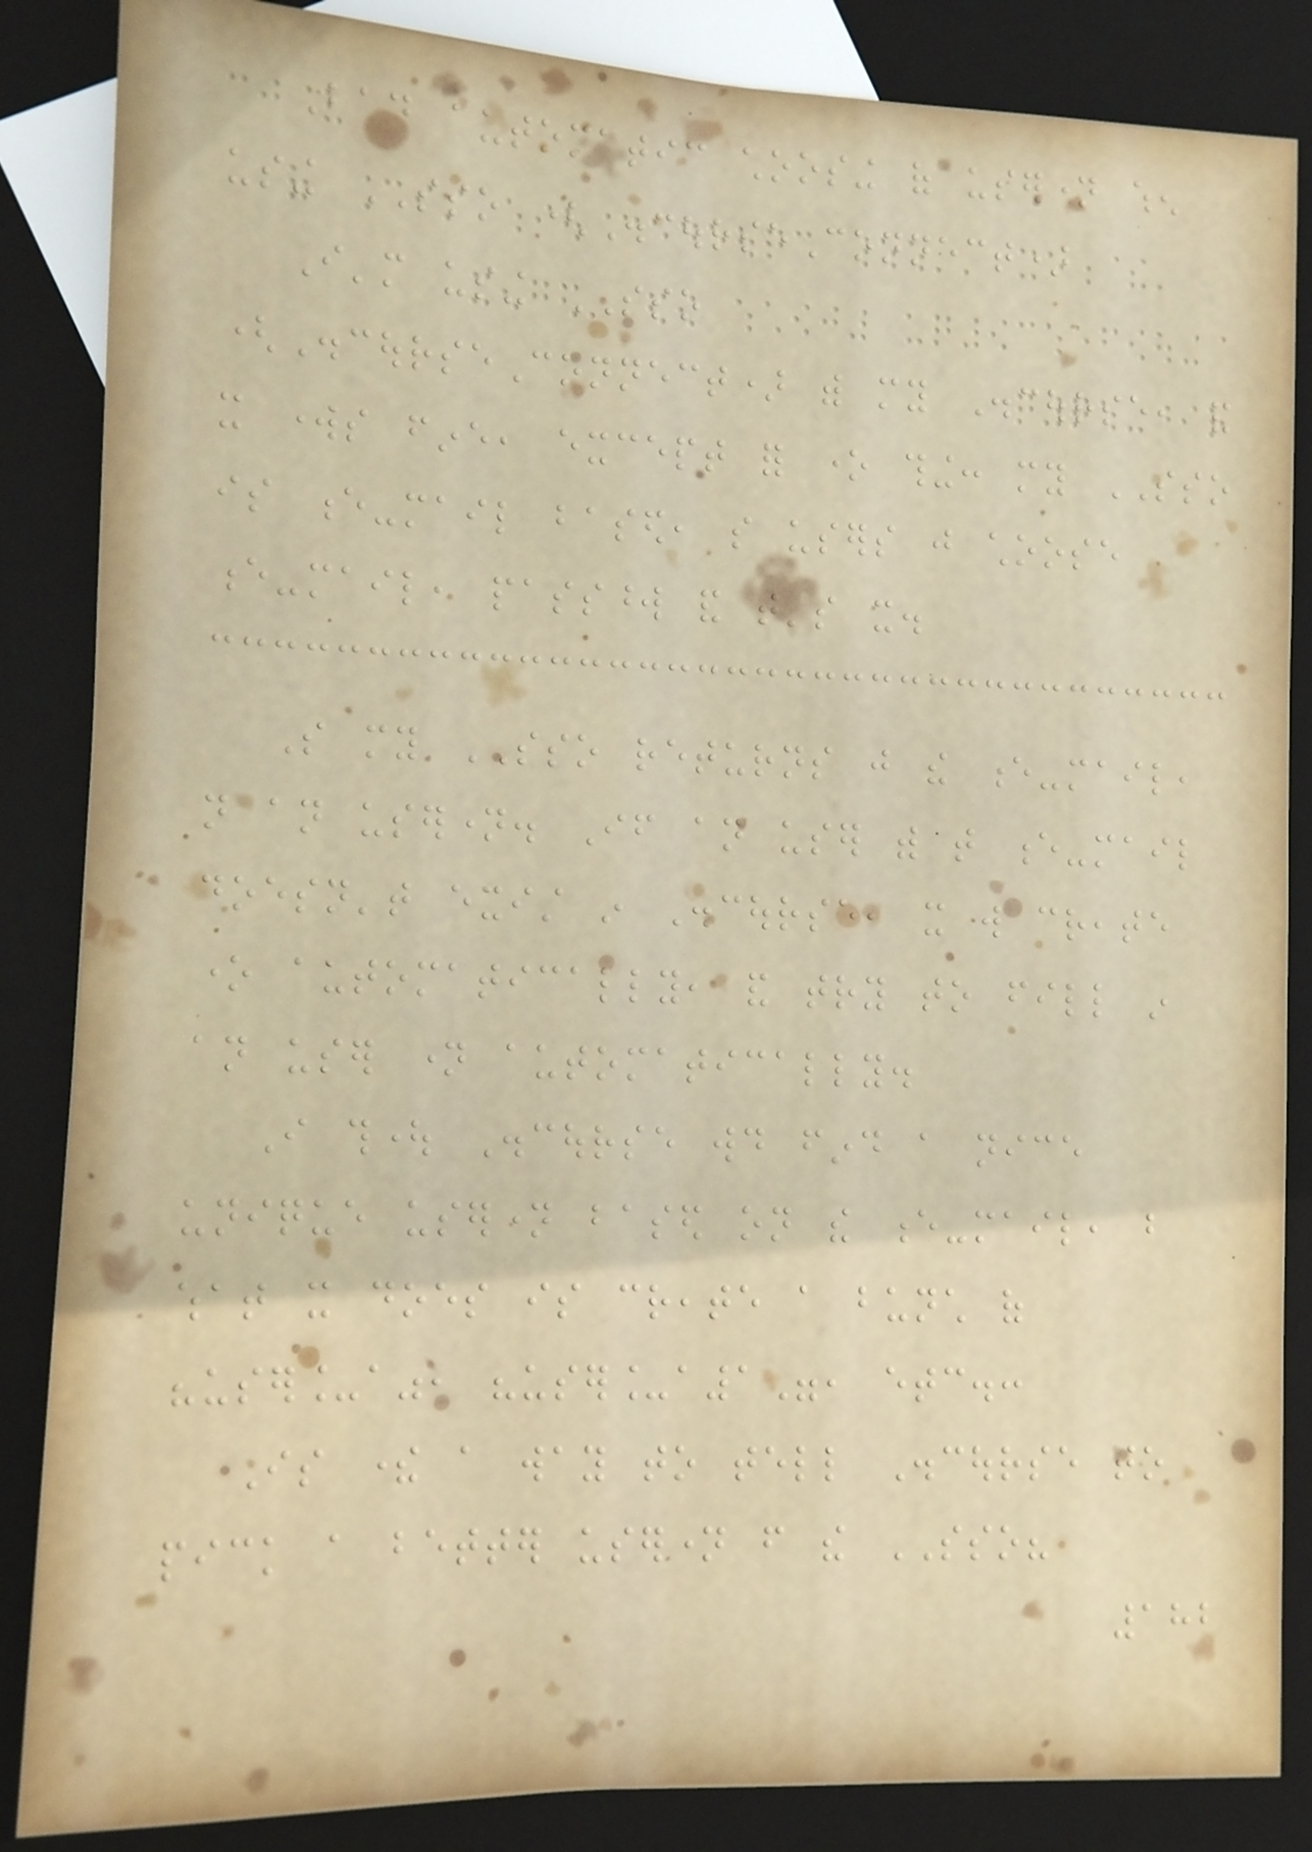Bad automatic choosing of username when
using SSO (DiscourseConnect)
I'm using SSO
(DiscourseConnect) with my Discourse, and
it works fine, except for one thing: my SSO
is e-mail based, so users just choose
e-mail, password and that's it.
So my SSO returns just the e-mail,
not an username. If an user with that e-mail
doesn't exist in Discourse, it will create
one automatically, and try to fill in
an user name automatically.
I thought Discourse would find a nice
unique username based on the e-mail, but
what it does is create a bunch of
"user_a", "user_a1", etc.:
Is there a way to tell Discourse to
pick a better username from the SSO?
182
